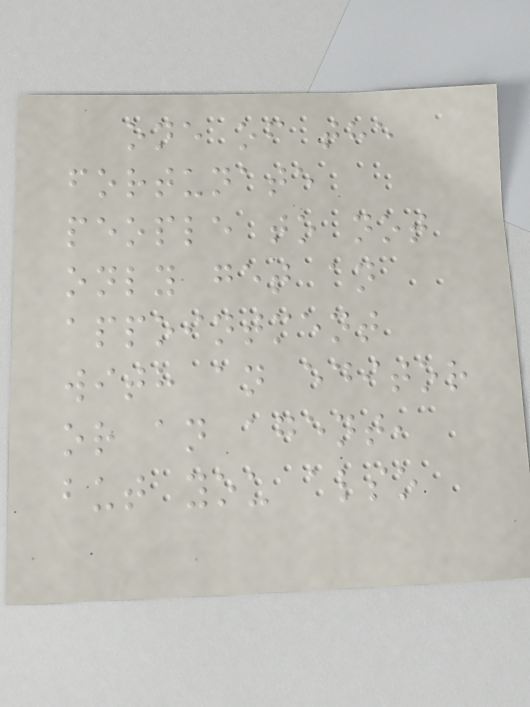one of the
fortunate
people to not
only get an
appointment
with an editor
or an agent,
but you also
